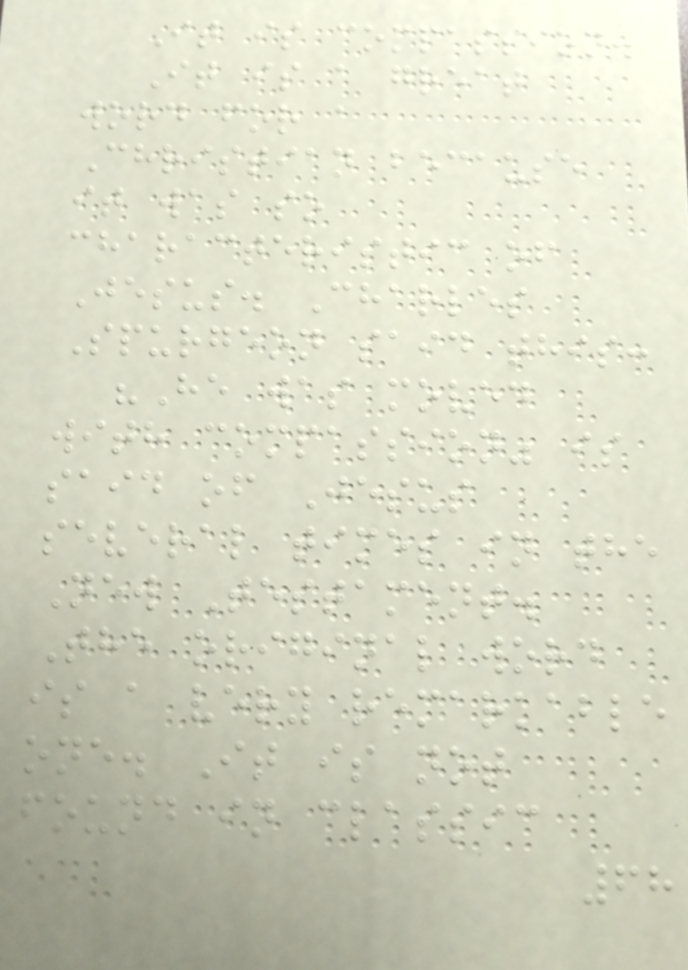It is compassion.
It is a great
word for a
Christian because
it was so
characteristic of
Jesus. Charles
Spurgeon said this:
"He was moved
with compassion" is
said of Jesus
several times in the
New Testament.
The original word
is a very remarkable
one. It is not
found in classic
68
